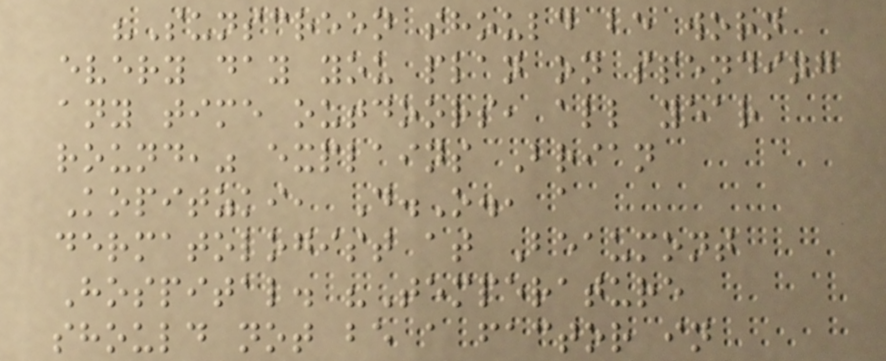"Sunscreen should be worn
every day you plan on spending
any time outdoors, all year
round," explains Brian
Kopitzki, D.O., a
dermatologist at Beaumont
Hospital. "Temperature
should not be a factor in
